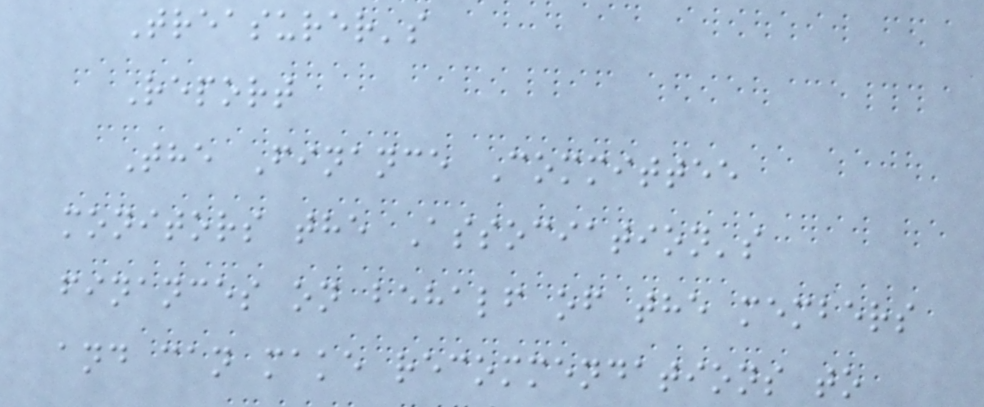Treasurer's
Report
The Finance Committee
monitors the Association's
finances on behalf of the members
and can make recommendations to
